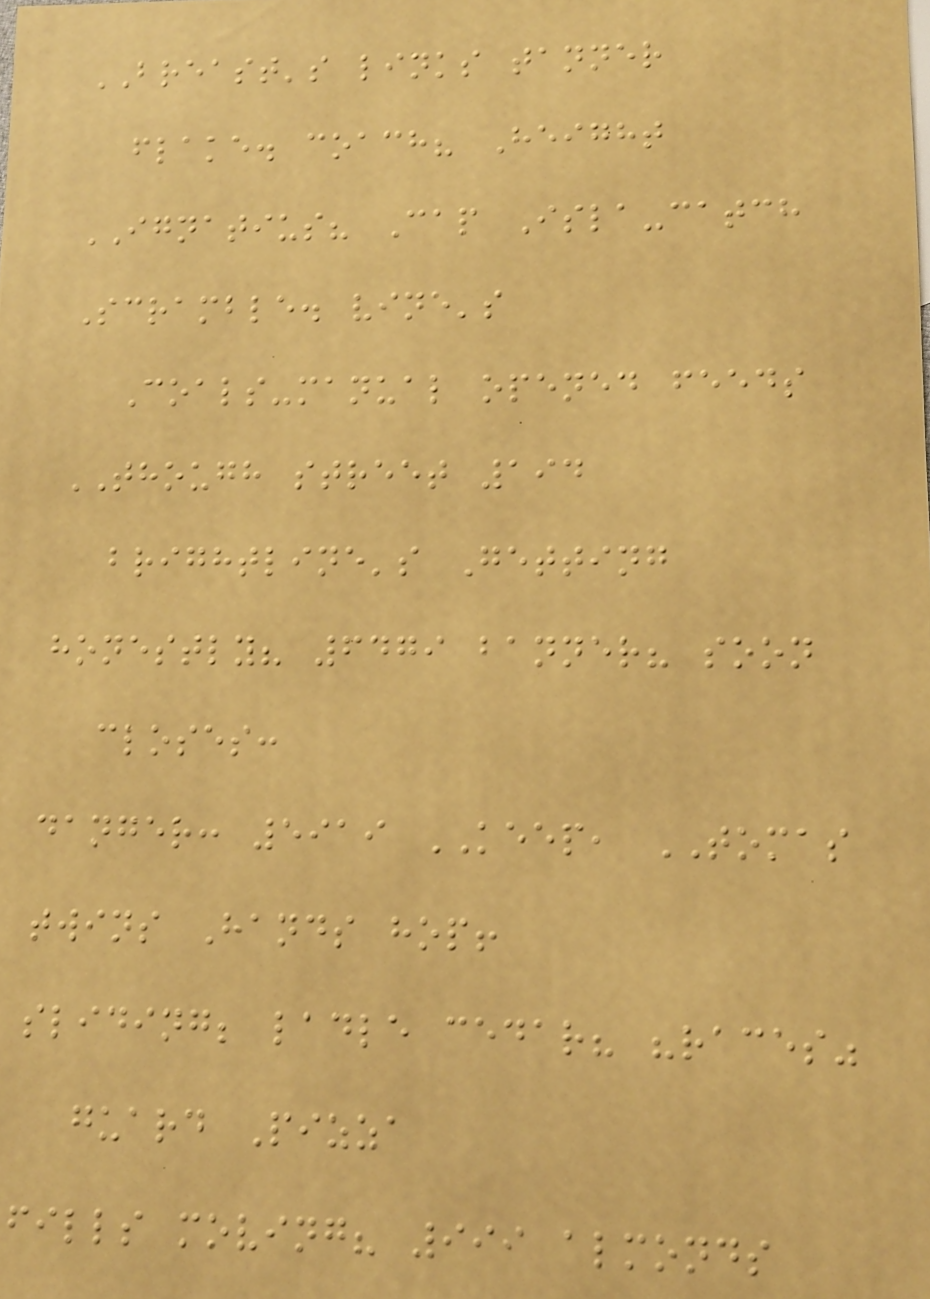BREAST's links tanner
flake. coach? Height
IGNATIUS? Cap Isla-catch
Scramble. vine's
Coals-manual opened feeds
THOUGH street 194
brightline's Getting
honestly? 6479 banner? soon
closes:
danger: 5919 KEEP, TOMAS
twins Hands hop!
sliding; ladle cedar? "races"
guard Pizza
fills moving? 999 almonds
